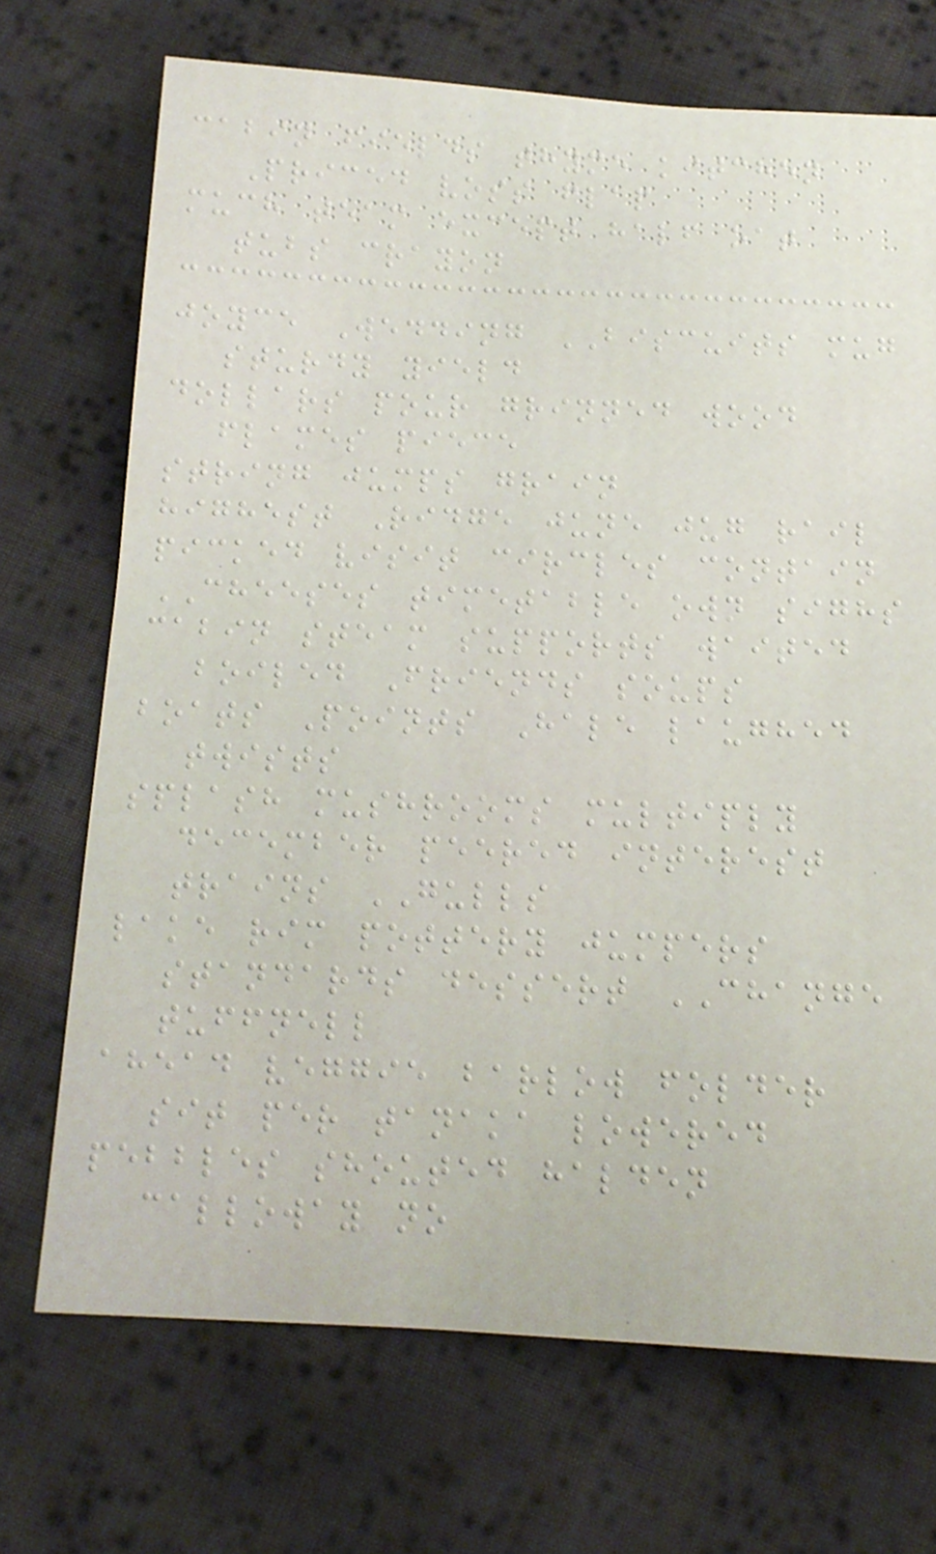cabin fields thyme kitchen
Priced voss flap
much team except half oat
tubs crayon
joyce Wedding BISCUITS mug
sturdy yield
dollars pour grinned wood
flames piece
string jumps grain
highest Ridge june jug rail
picked visit circles contain
CHEESES timetable own sighs
cabin steam supports waited
boiled Friends soups
boats Points Hale laughed
twists
splash mushrooms multiply
december peered interest
trains GULLS
lake rim pottery jumpers
standards dessert CHANGE
tuffnell
ahead veggie barlow folder
sit per tanaka lowered
pebbles shouted halden
calloway no
